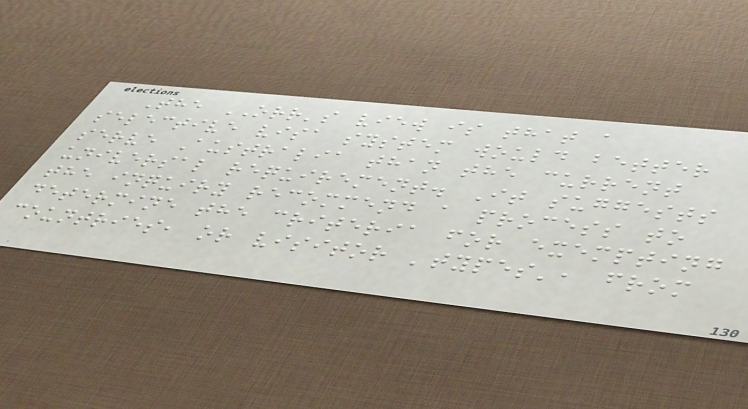The ORR's view is that a
selective visa system would better
serve Australia than the current
universal requirement. It suggests
the inquiry recommend a process to
determine the criteria for exempting
countries, or visitor 'types', from
